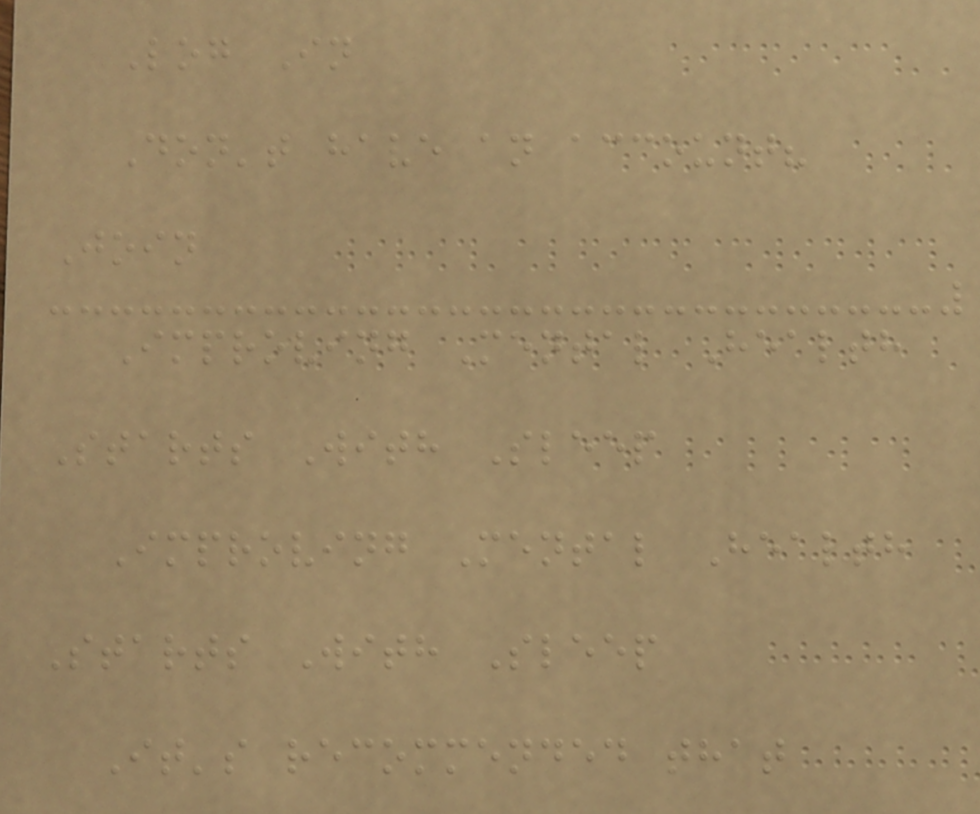Log In
Don't have an account?
Join
Improving Mental Health
Starts With Sleep
Improving Mental Health
Starts With Sleep
It's recommended that
